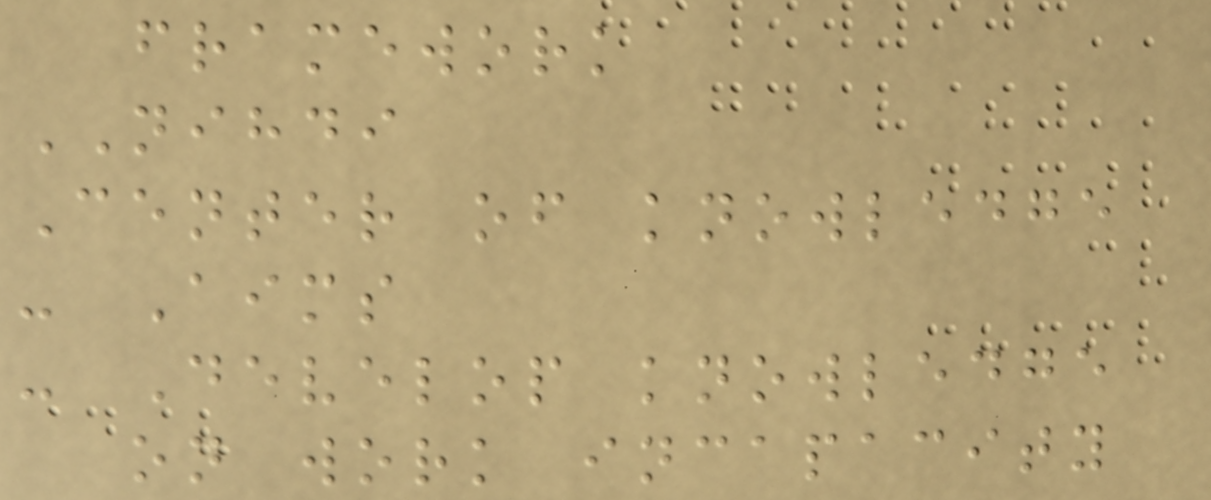framework
NIHDI
Center of knowledge
- Aims
- Develop knowledge
on work incapacity
